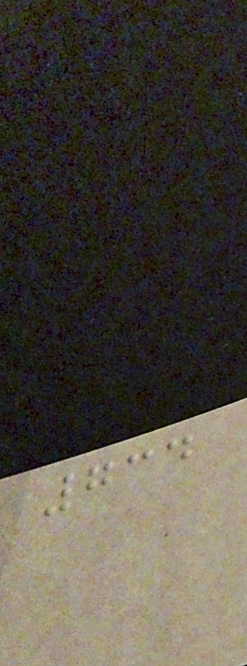734
